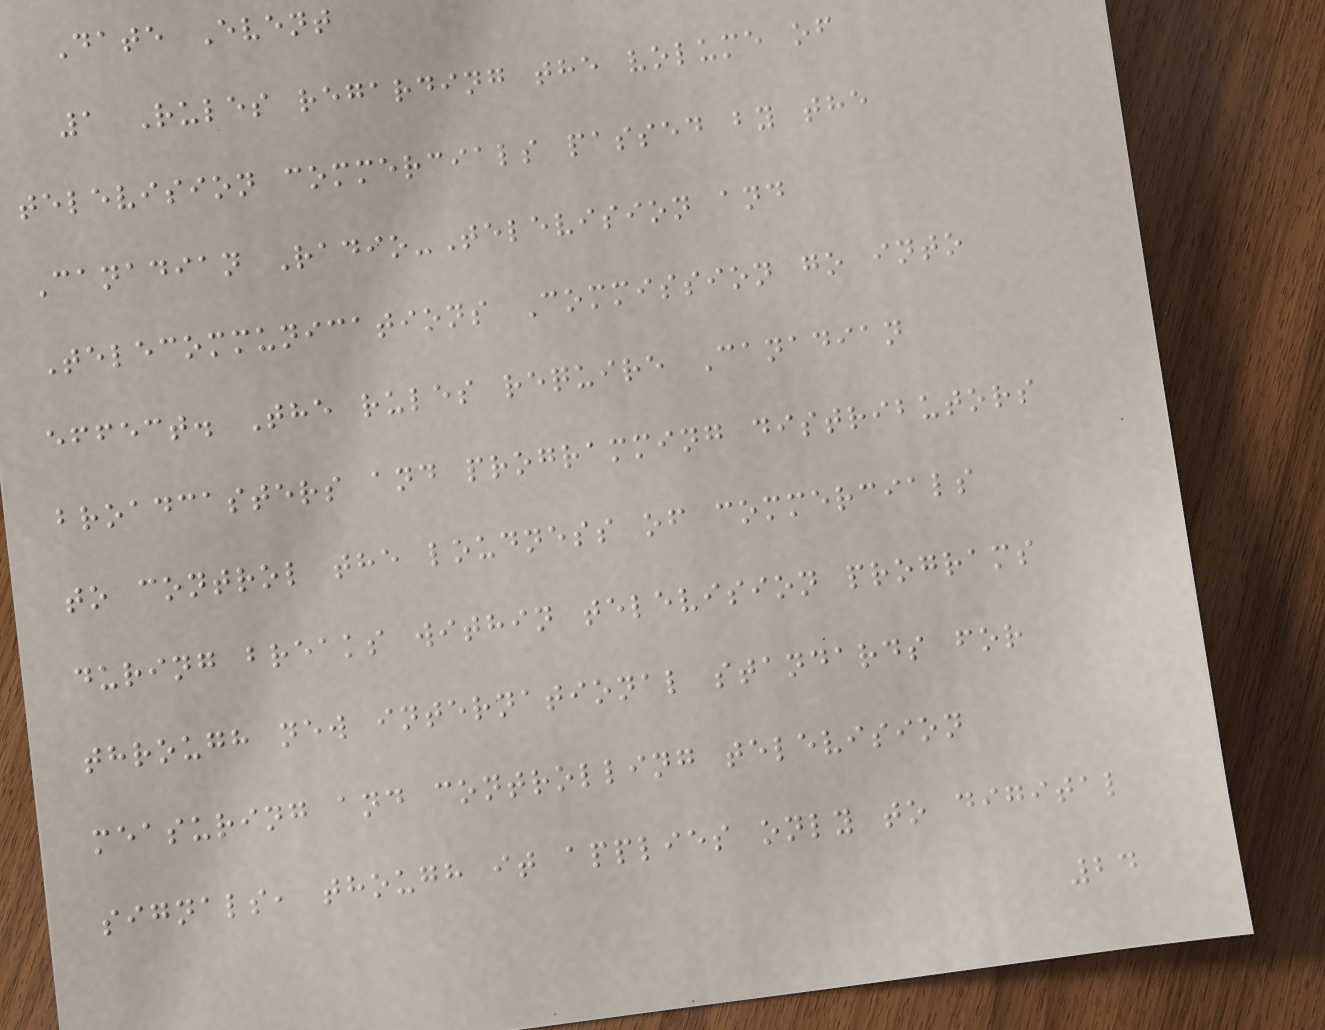Date Event
1 Rules regarding the volume of
television commercials passed by the
Canadian Radio-Television and
Telecommunications Commission go into
effect. The rules require Canadian
broadcasters and programming distributors
to control the loudness of commercials
during breaks within television programs
through new international standards for
measuring and controlling television
signals, though it applies only to digital
24
